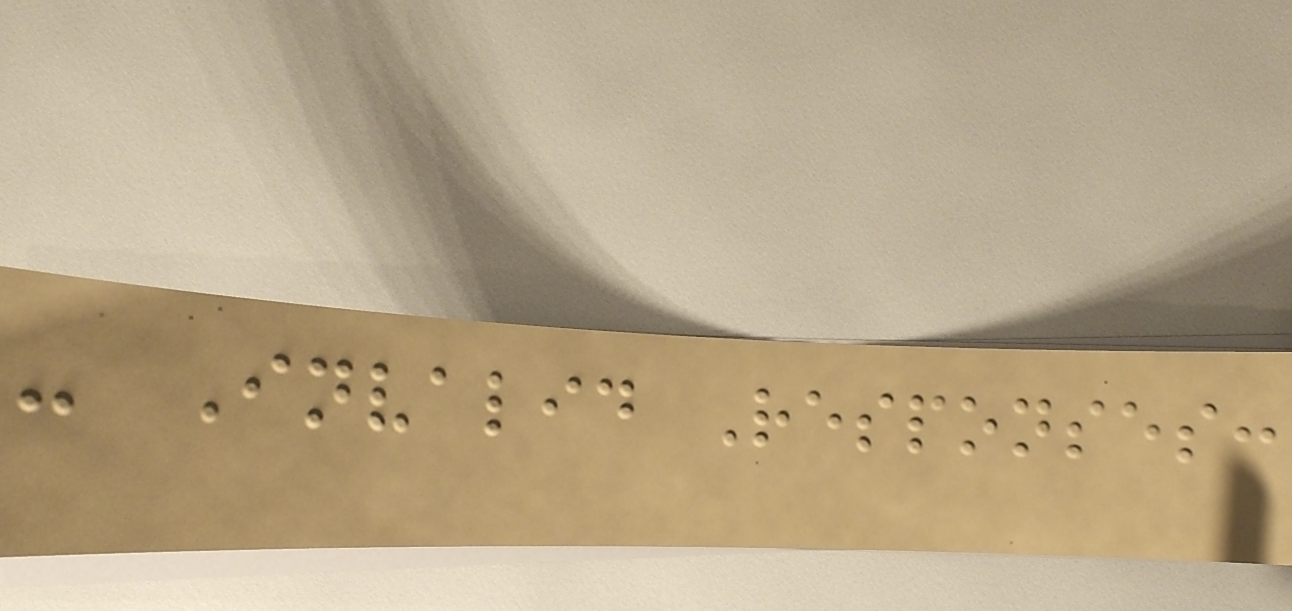- Invalid Responses:
